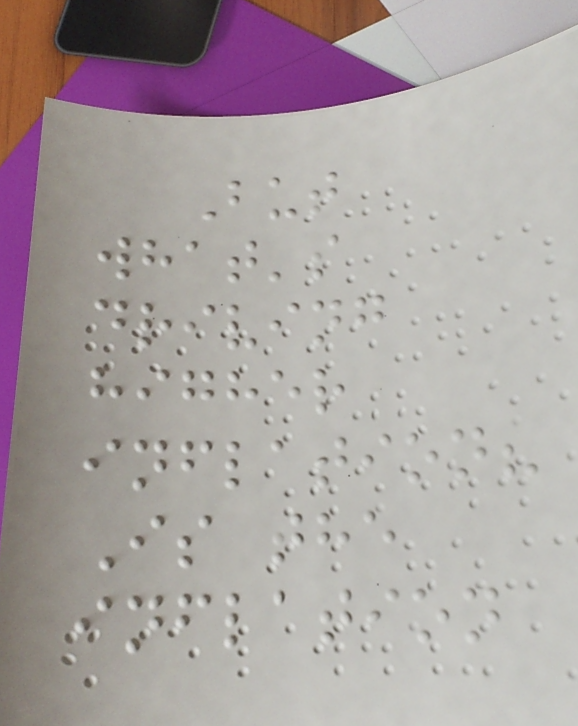But
what's
driving
higher
inflation?
Is the
inflation
